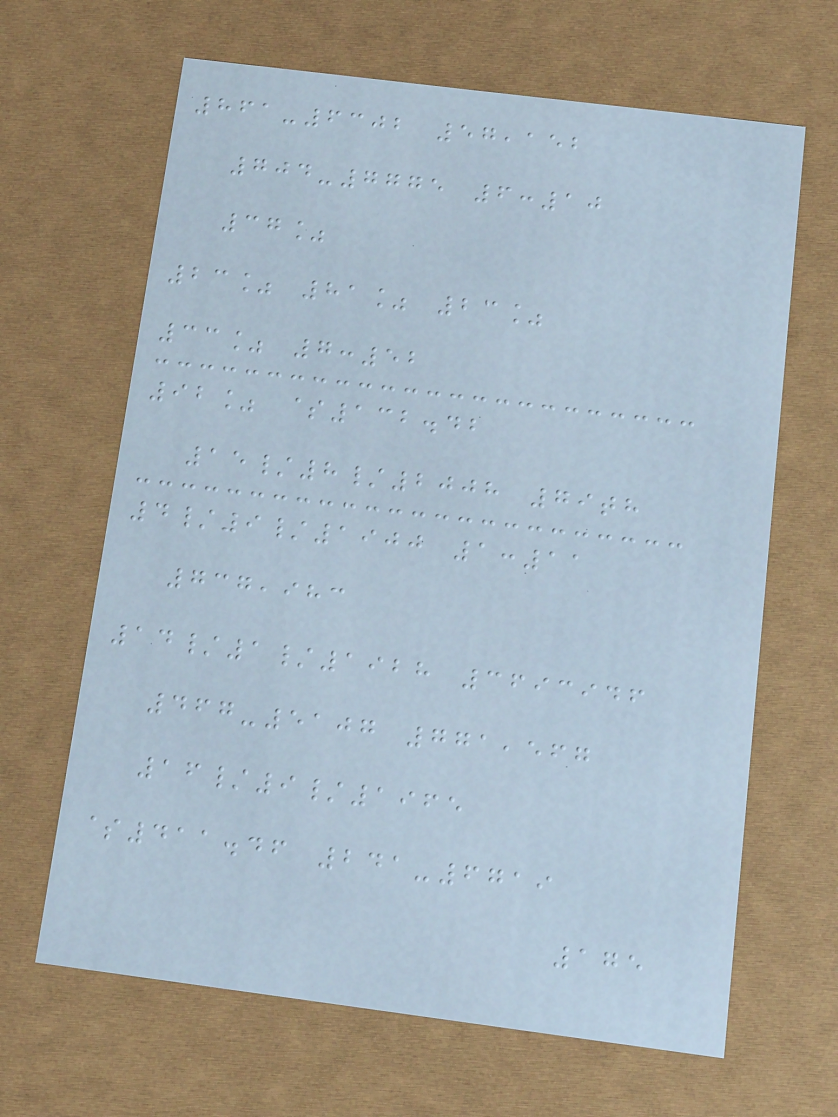861-6302 57,152
704-7775 6:10
37%
23% 81% 23%
33% 7:52
92% $132.42
15/8/2008 79th
4/9/1900 1:11
737,983
14/1/1928 3693946
467-5107 771,567
16/9/1965
$411.46 241-6719
175
